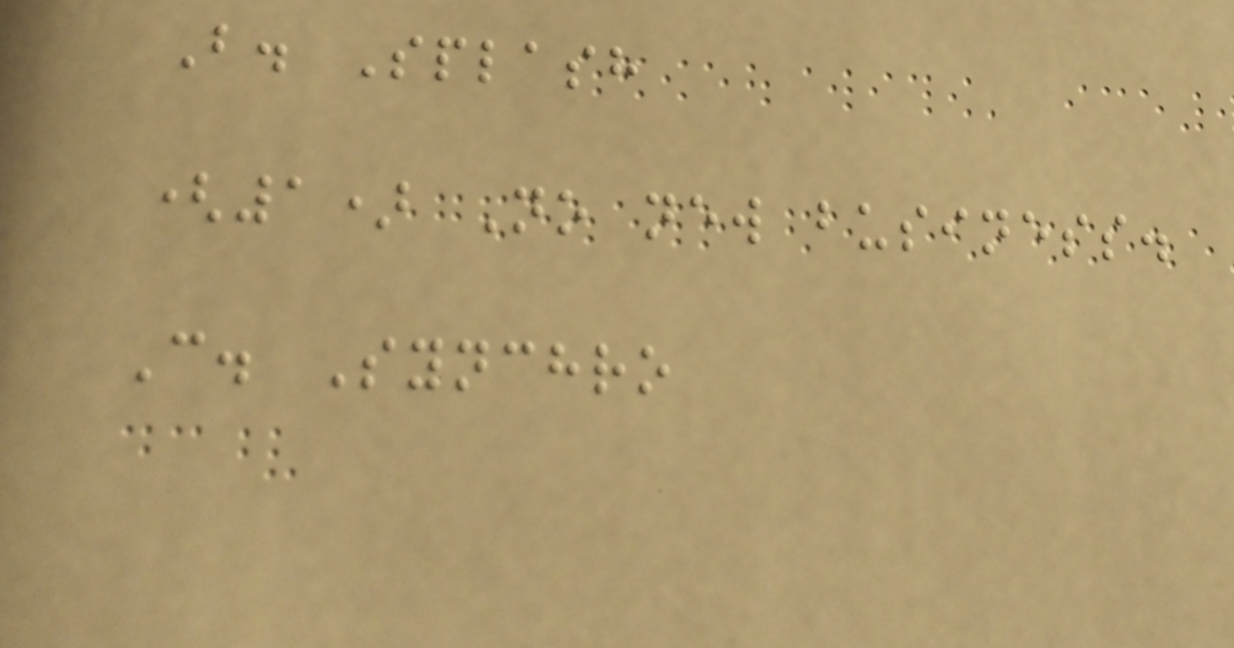B. Splash
(1) No new business.
C. Synchro
